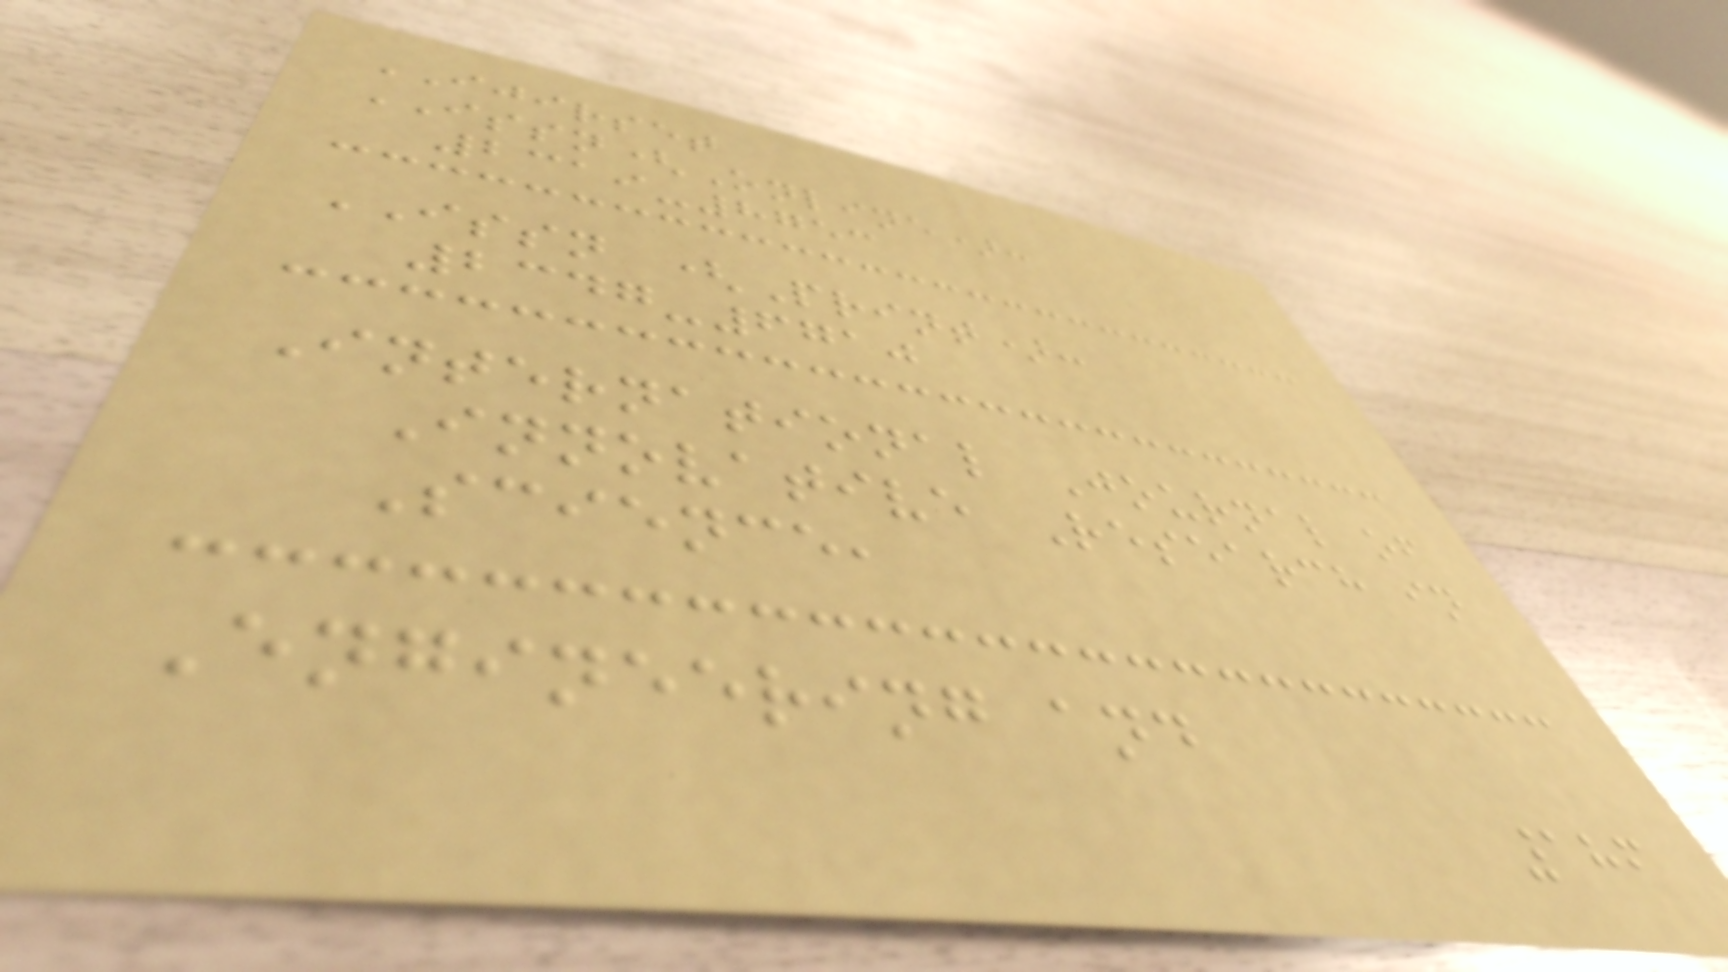IJIRSET
ISSN(Online):
2319-8753
ISSN (Print):
2347-6710
International Journal of
Innovative Research in
Science,
Engineering and
186
